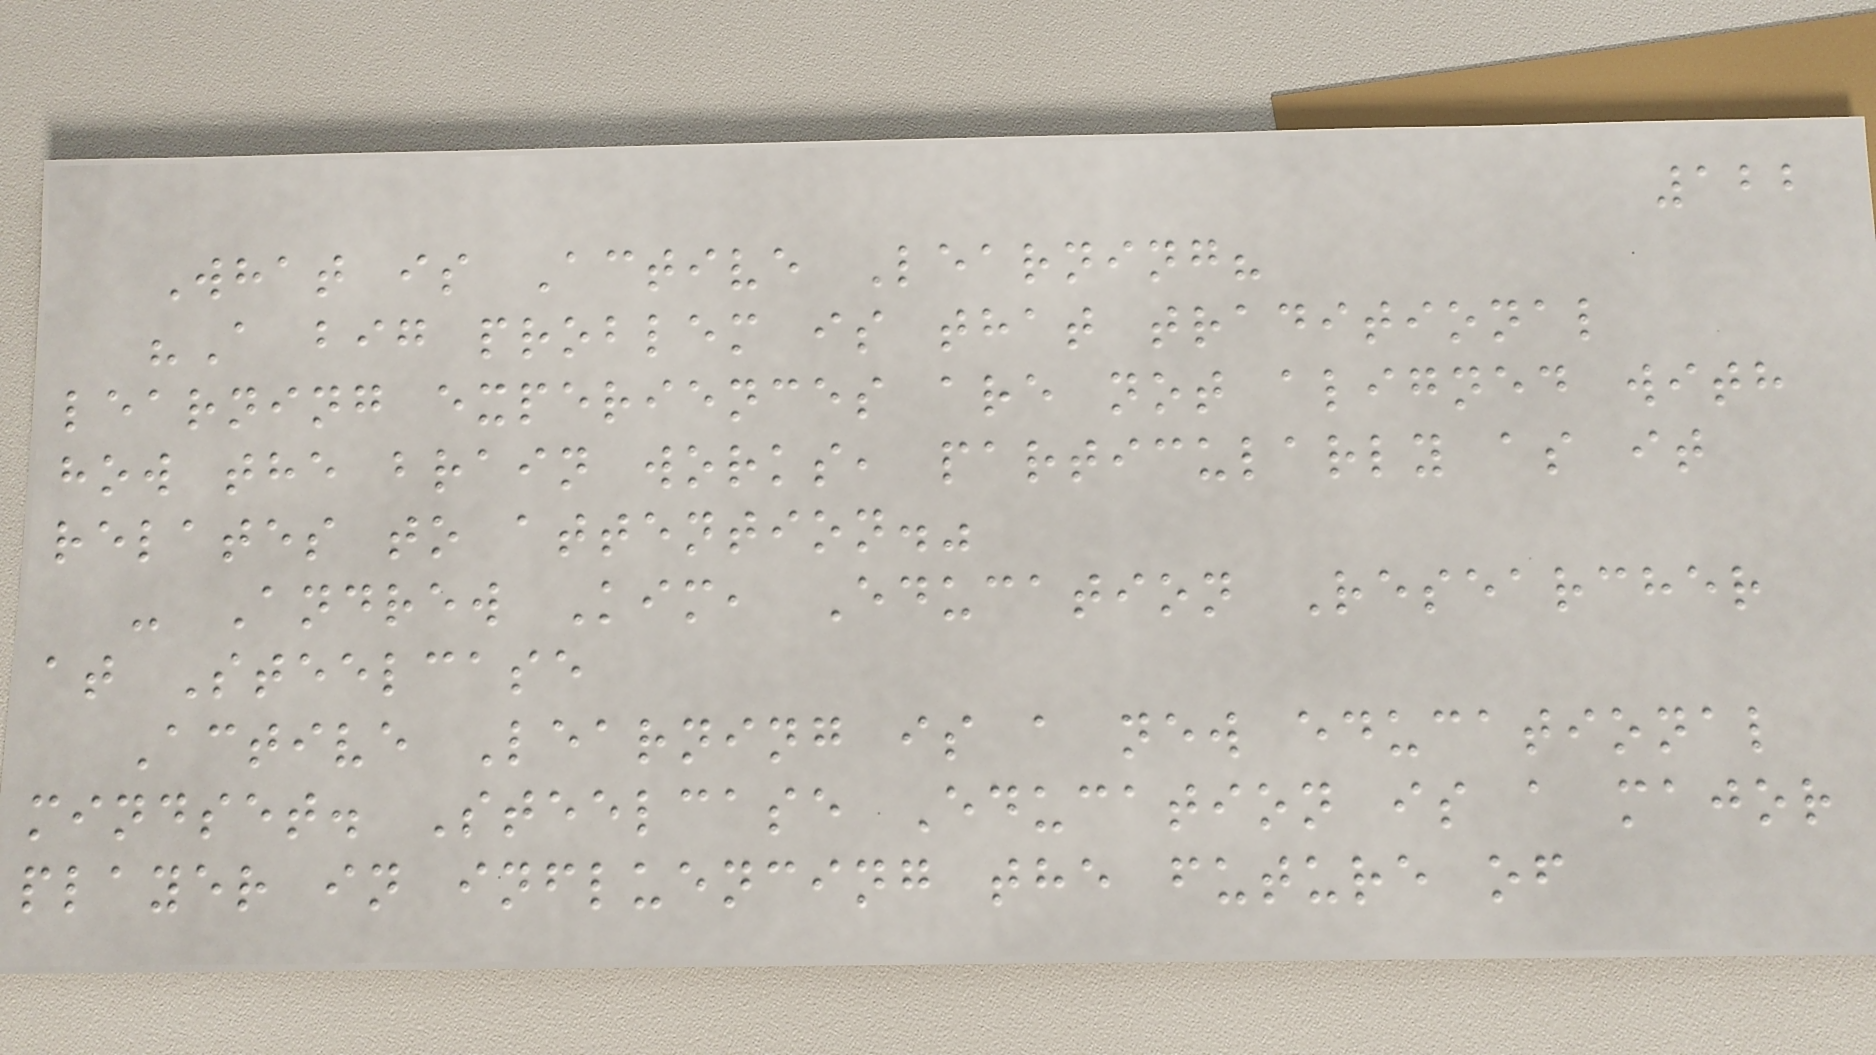122
What is Active Learning?
"A big problem is that traditional
learning experiences are not aligned with
how the brain works, particularly as it
relates to attention."
- Andrew Kim, Education Researcher
at Steelcase
Active Learning is a new educational
mindset. Steelcase Education is a major
player in influencing the future of
